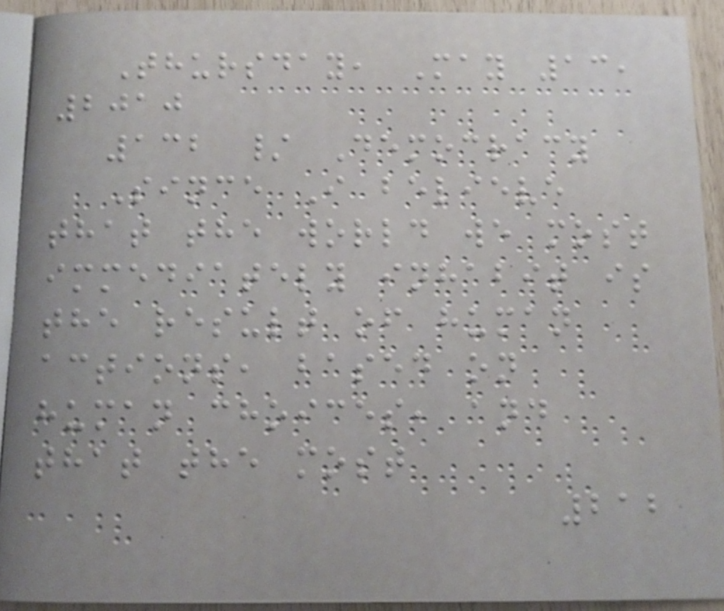Thursday, May 13,
2010
132 / Democracy
Since I believe
that the world we most
immediately inhabit is
the result of human
actions, based on
human choices, and
that the most
212
